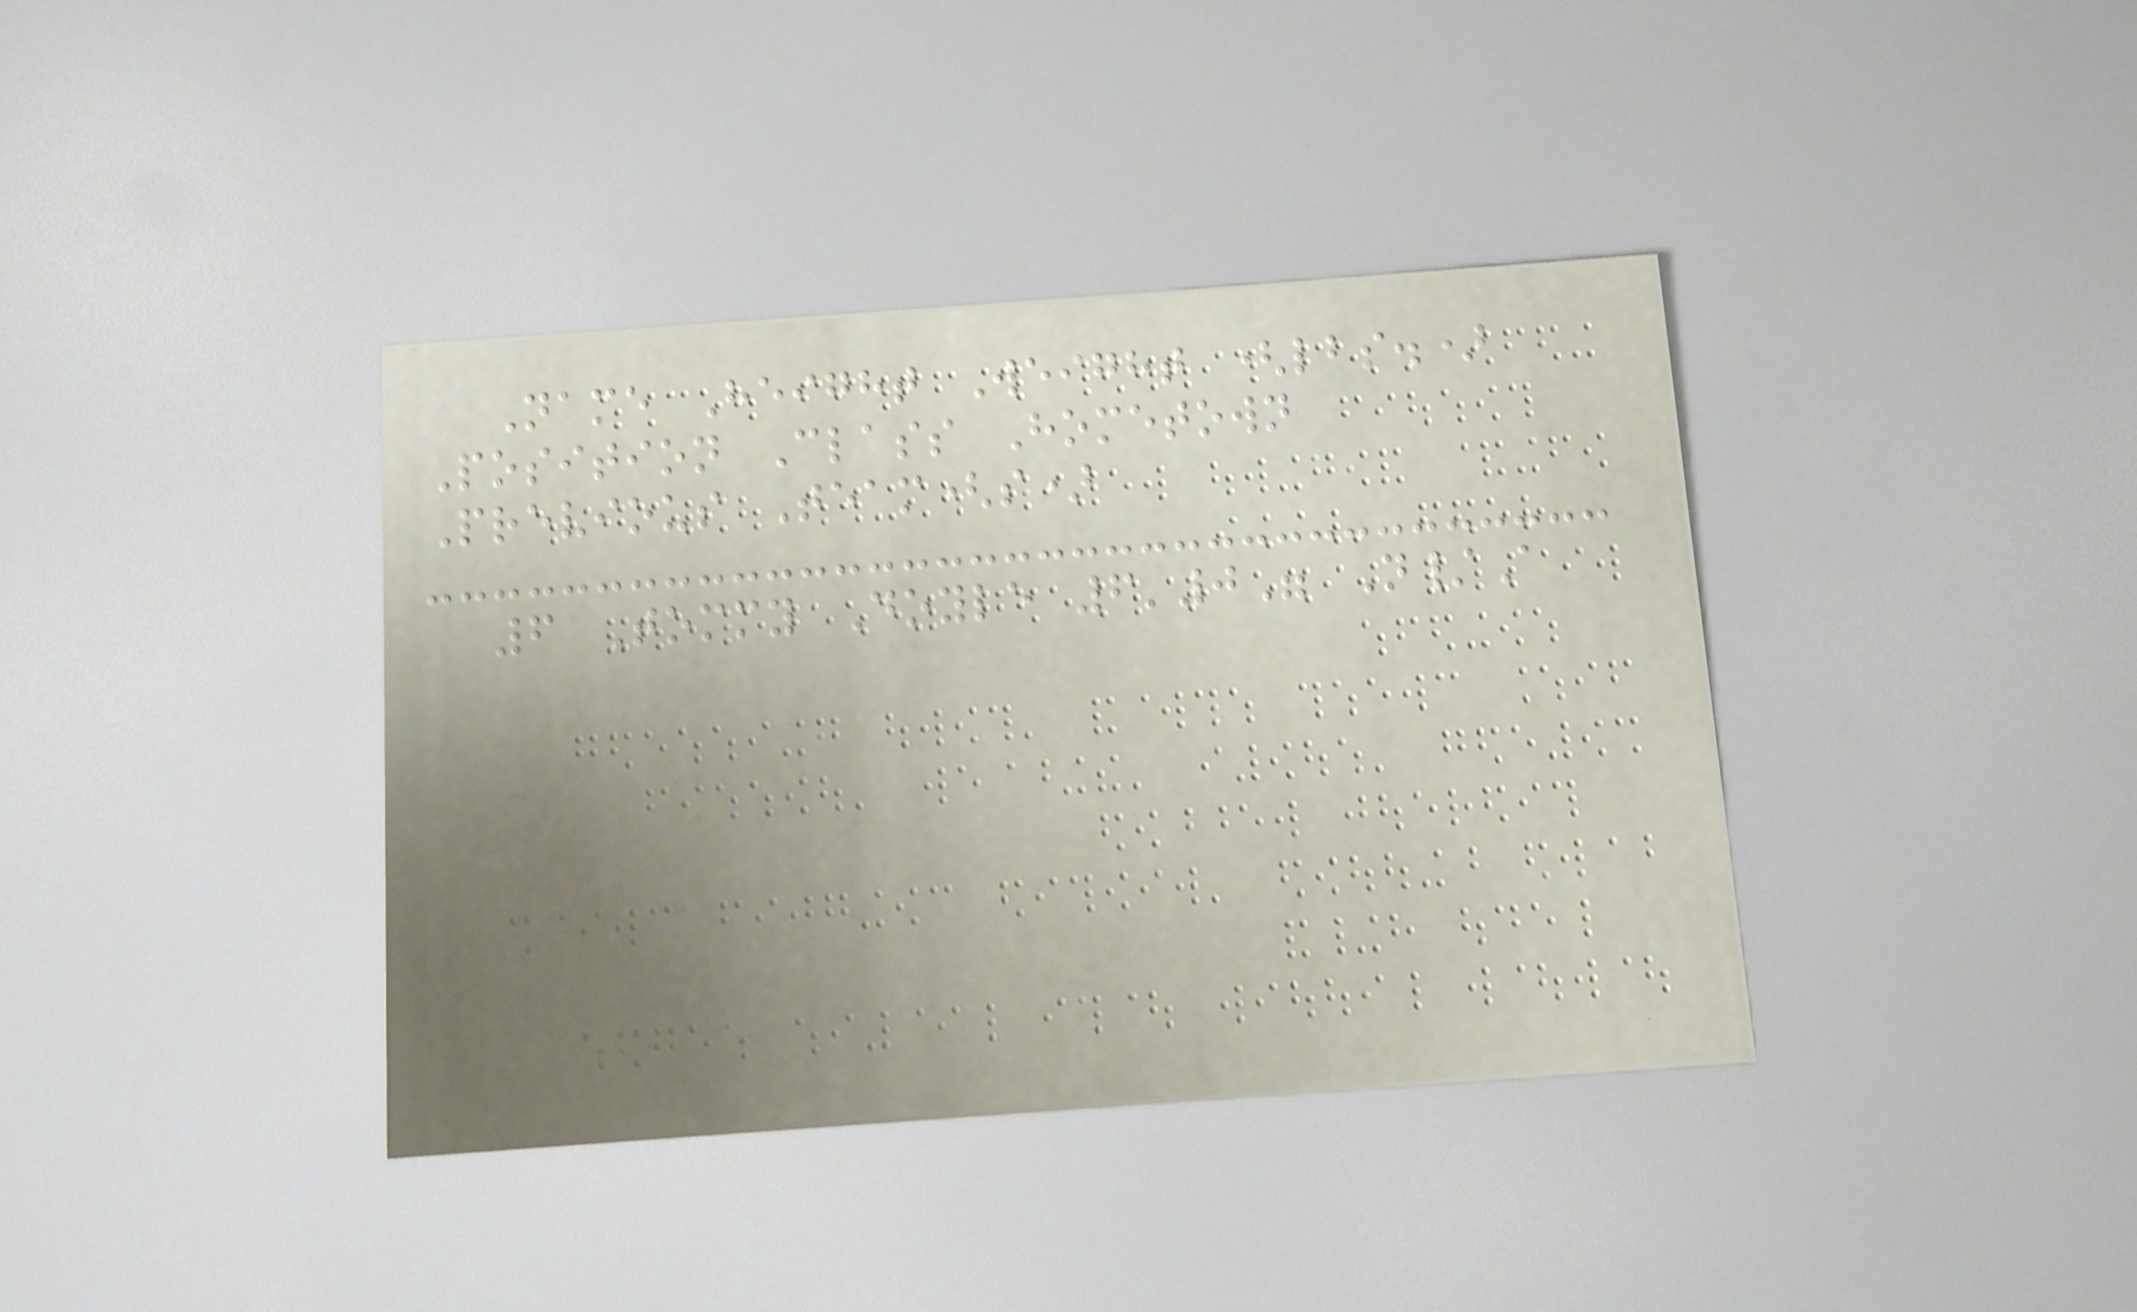Name Height Weight (lbs.)
Position Class Hometown
Previous Team(s)
6 Tommy Doyle 6'0" N/A
